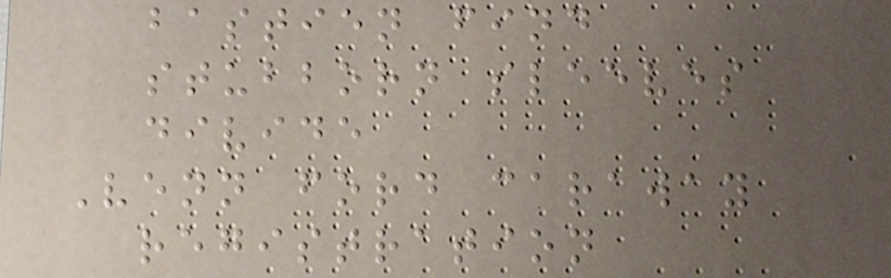bastien find
stubborn sleeves
divide
Venn ford caraway
registration
